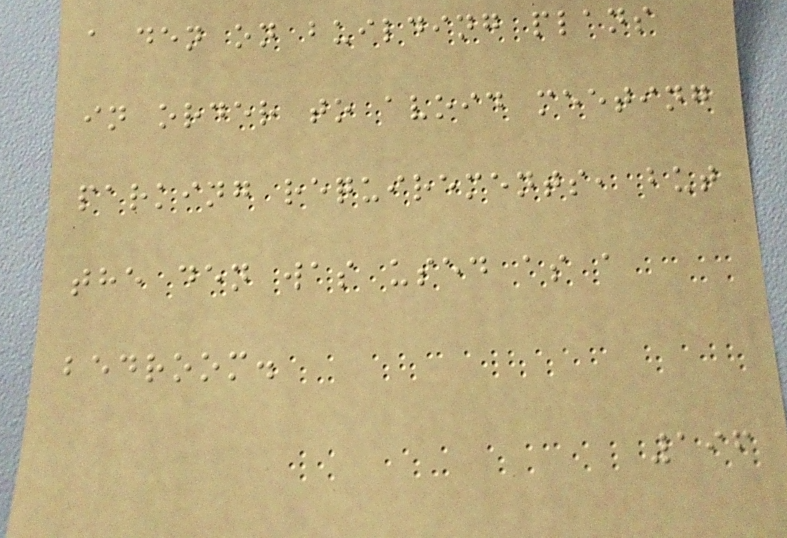a den on building plans
in order to avoid meeting
parking requirements, but
the den was used as a
bedroom.
196
